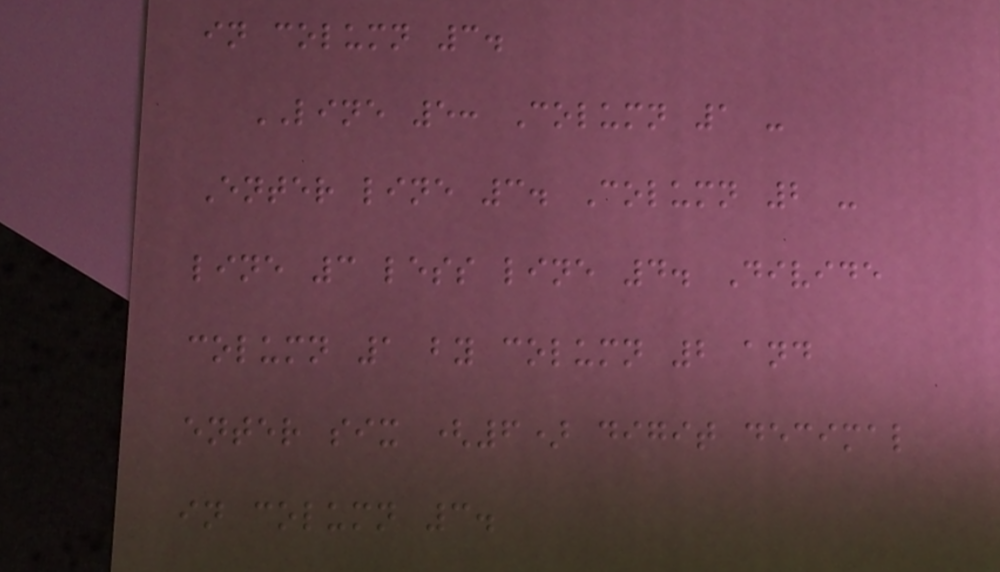in column 3.
LINE 5: Column 1 -
Enter line 3. Column 2 -
line 3 less line 4. Divide
column 1 by column 2 and
enter six (6) digit decimal
in column 3.
